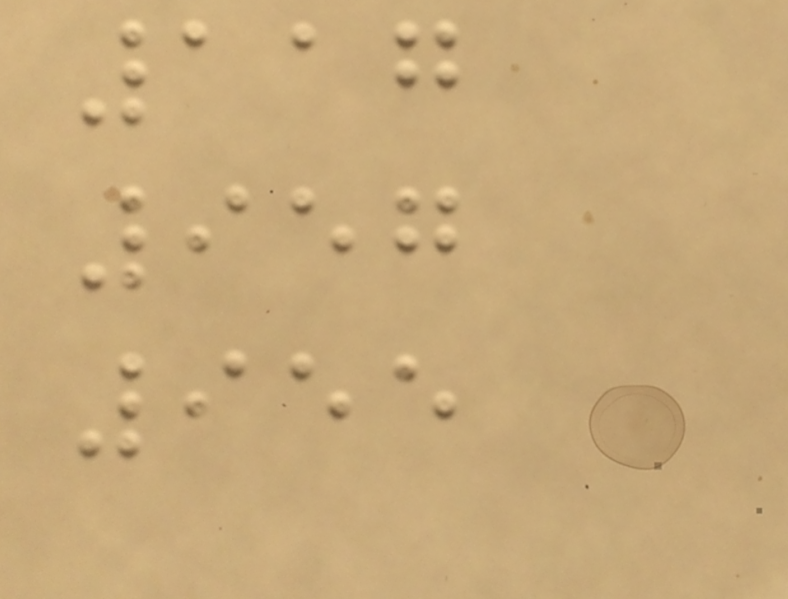117
957
955
